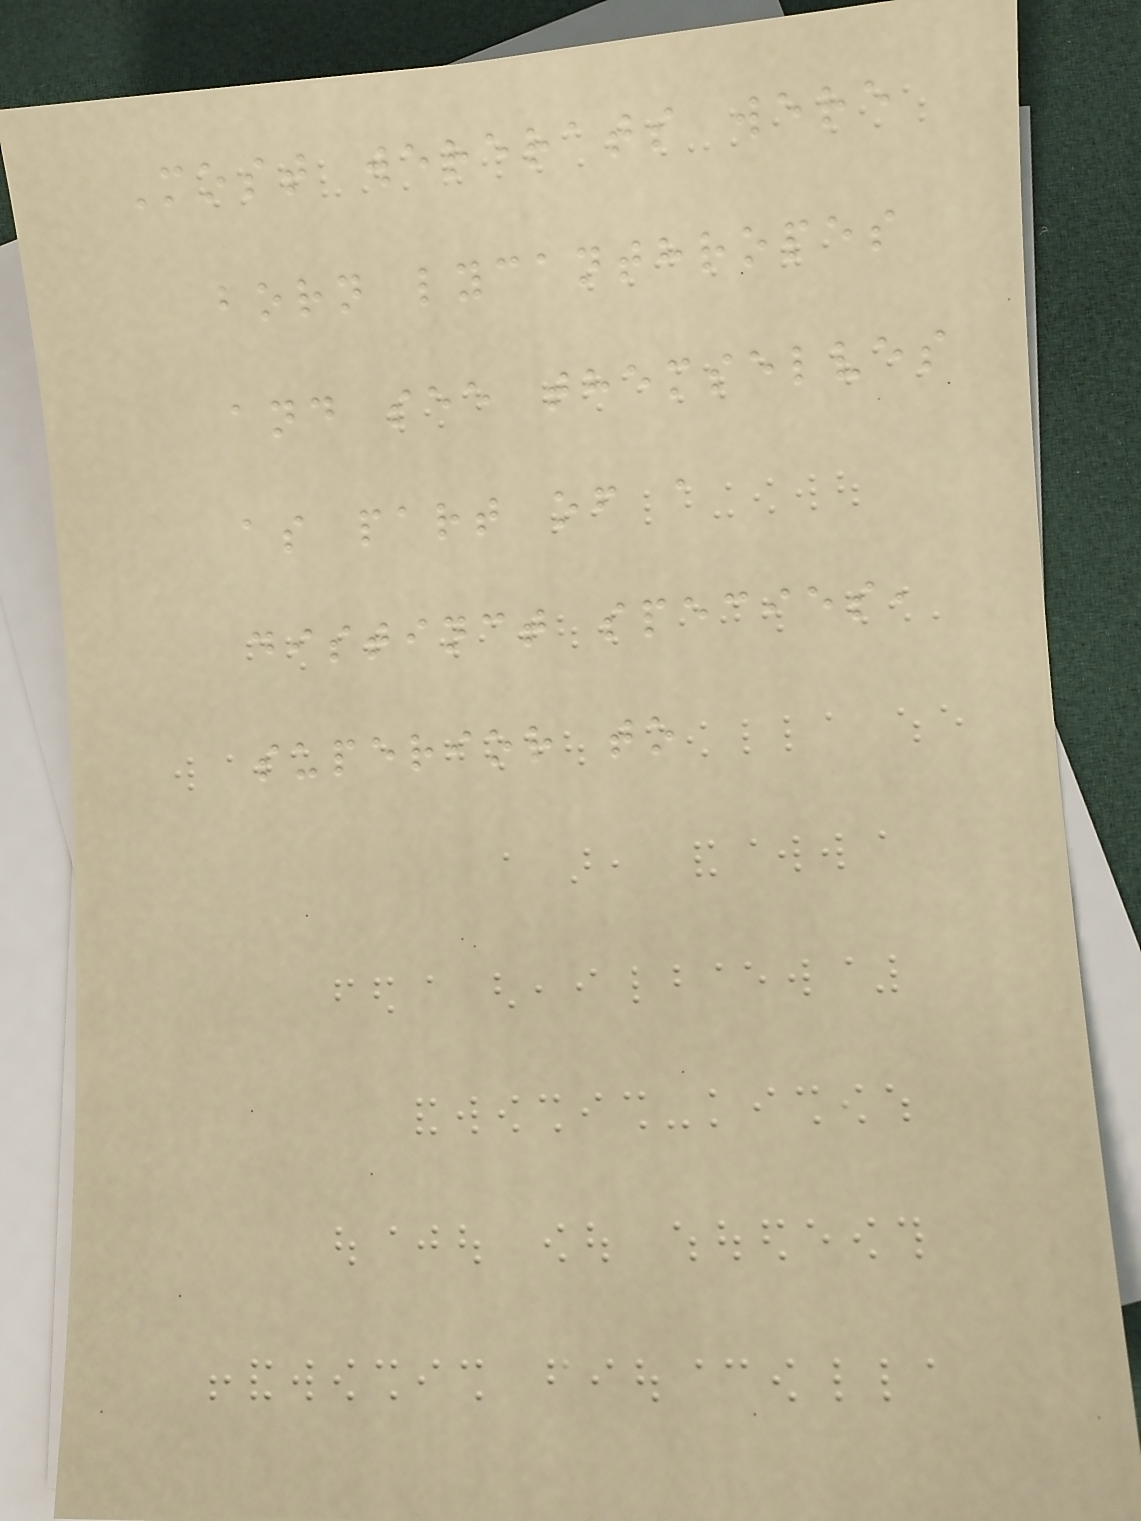Most wererats were
born lycanthropes
and see themselves
as part of a
distinct species,
superior to
